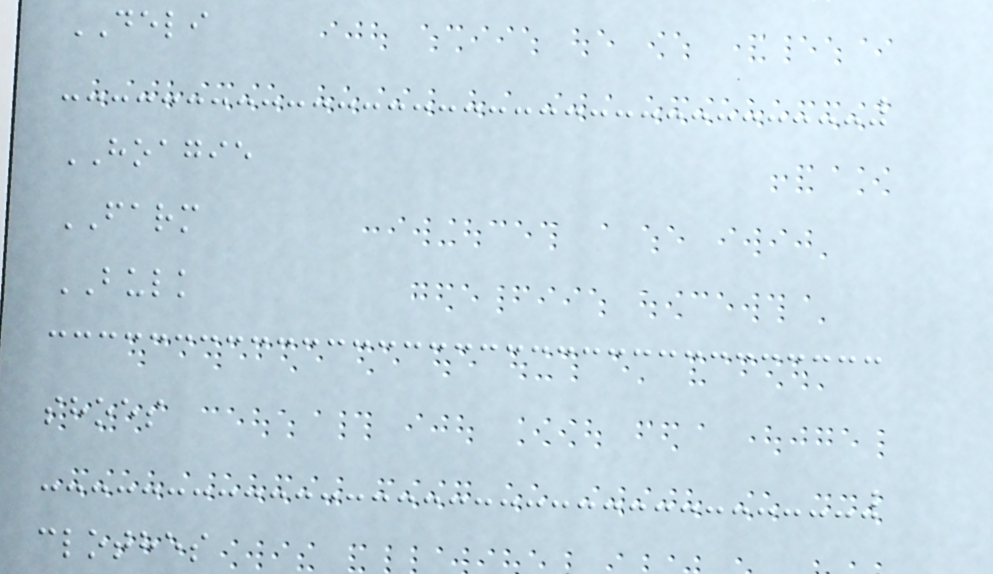DELI
HOAGIE
FARM
BULK
shoes
clothes
